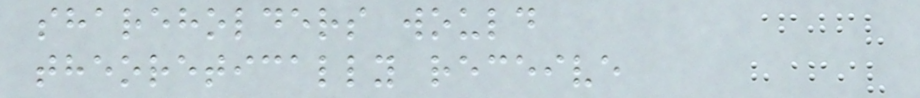shareholders would
theoretically receive
